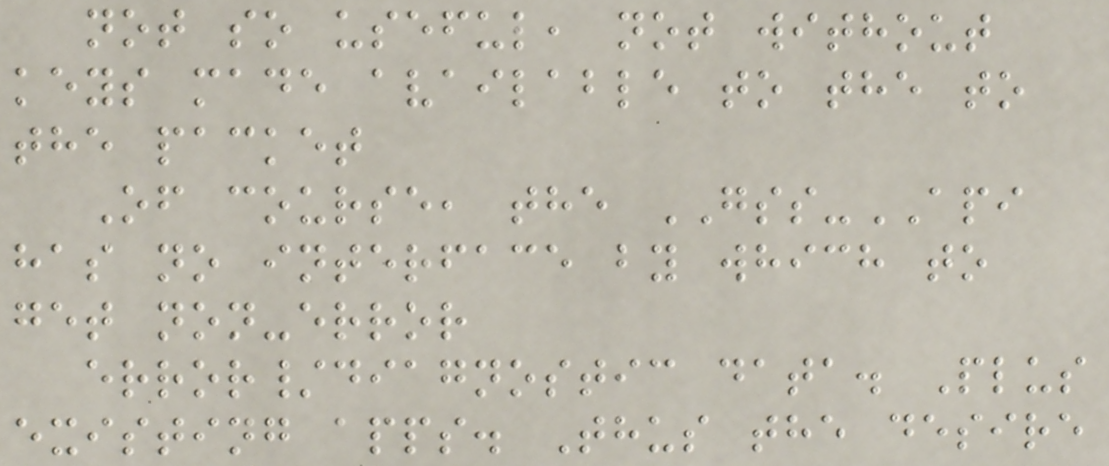not so useful, not without
keys made available to the to
the packet
Of course, the GSS-API
has no interface by which to
get non-error
error/diagnostic data. Plus
existing apps. Thus the desire
